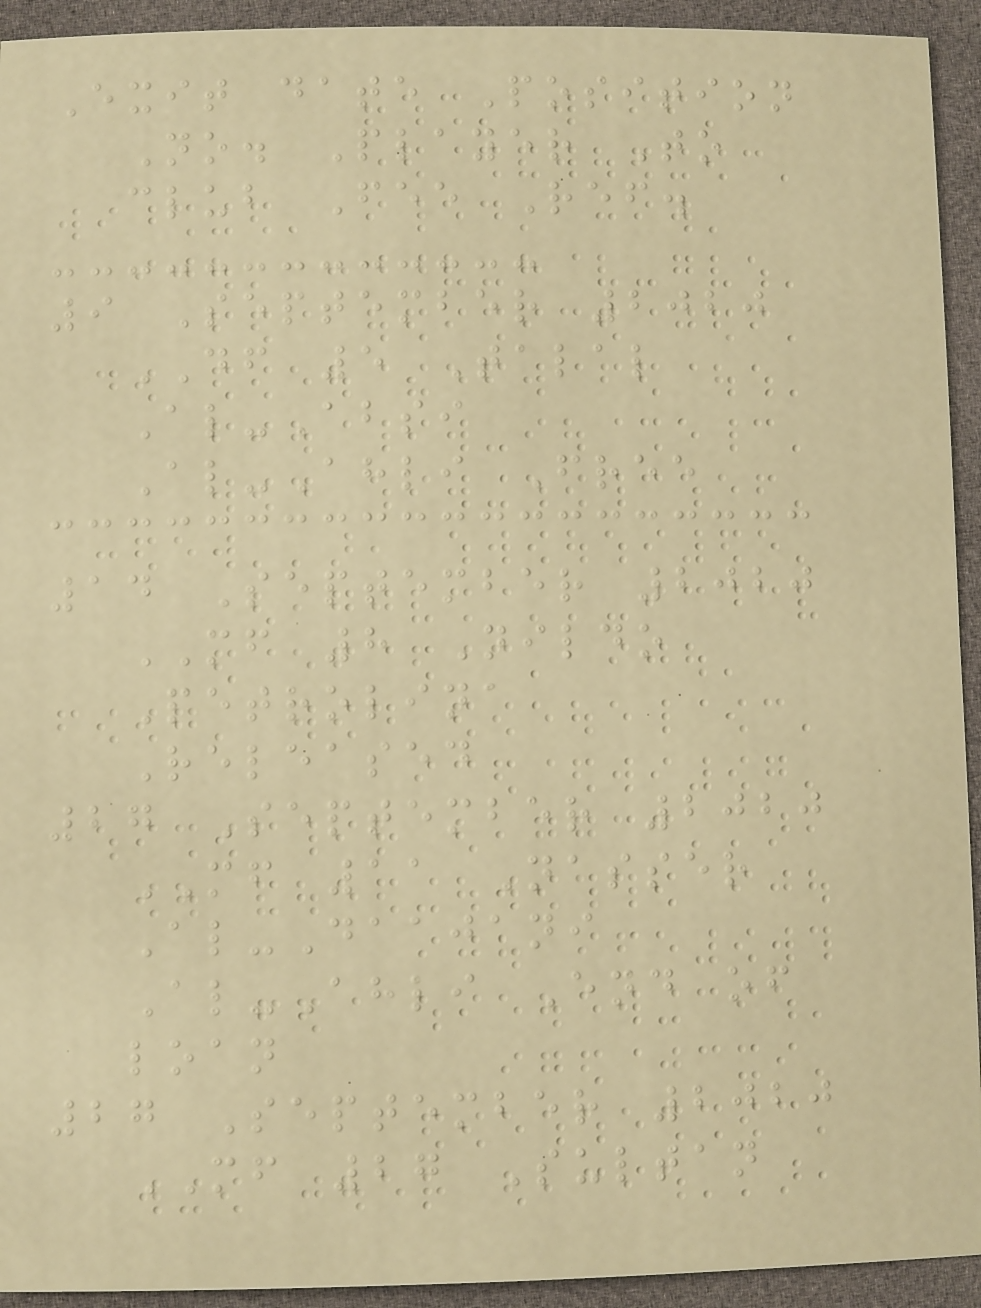Exit date Position
No. Player To
club Fee Ref.
9 September 2020
DF 5 Talal
Al-Absi
Al-Ahli Free
14 September 2020
MF 8 Nildo
Petrolina
Released
27 September 2020
MF 11 Nasser
Al-Daajani
Al-Ahli End of
loan
27 September 2020
MF 27 Sultan
